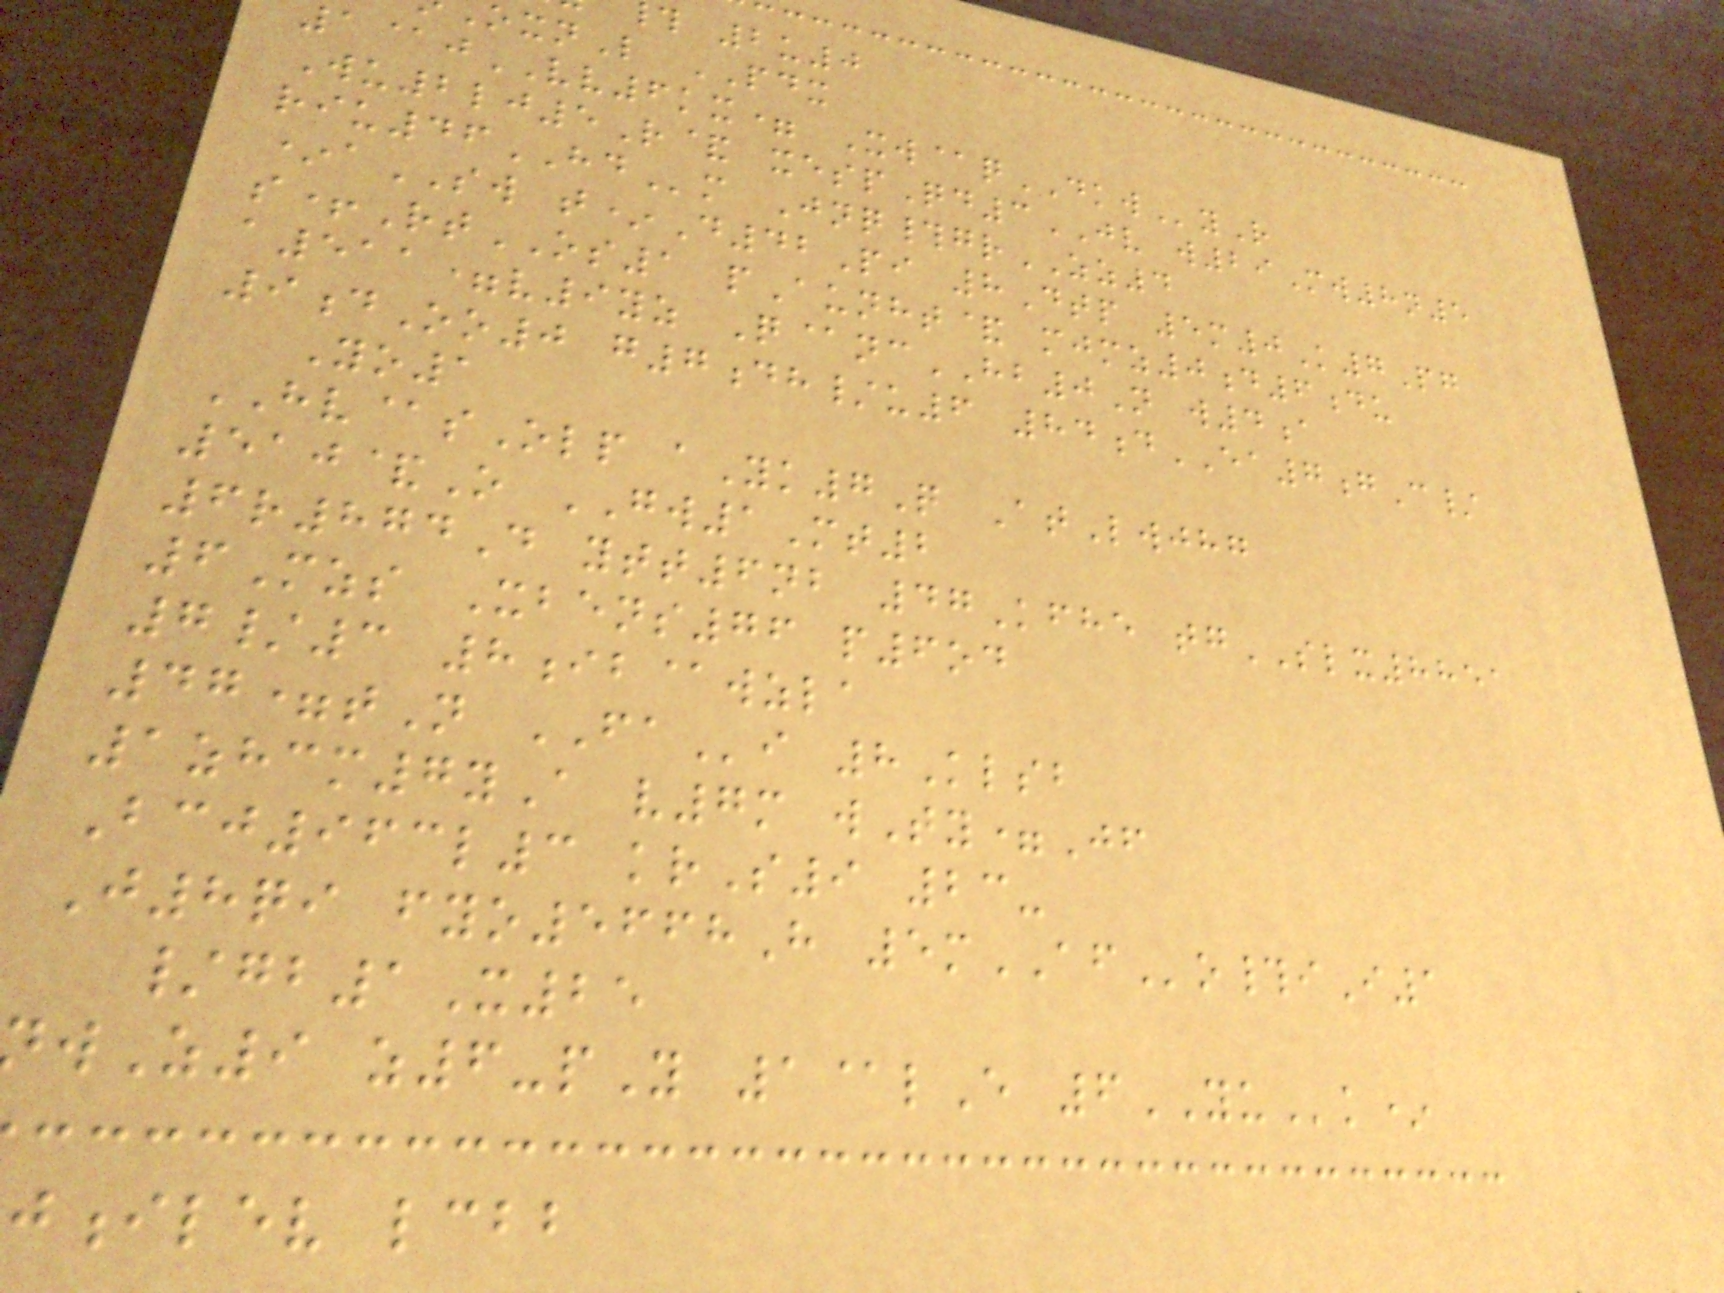2u0
xnL PDX
1@jVV6kx= Xw@qDKWyR
Wu2lj5R& xespQd3JV w29Mw8n5
riu46HDm Jnq#grZZ4
*aSW t*D42Pi 8Dtp 5m0K7Pg
s+RtOS1 pAunht& mjmz0d6du
a511=v9yz Q@ncHB0N w4a
9dOo0 g7dh/u6 84dEA7gC/
Yo1
HV@sOlp aYk7Q AtLwjhg
510&O GW1Mt2
6r874D ytt6nb 47Kfhe tgSLX8851
6Mzs Xbens76 p6od
7/3 8ib@wzla
47=tN FAi 8Klsb
1zhcm7yA v7m wTy=Jf
Bcj963l3 krS9 23-
J8qi fyo5668H 5mAFo#iI1
/gb1X25
wZ9 z6-pY 1@lE 6YUk*
ilev lcbb
